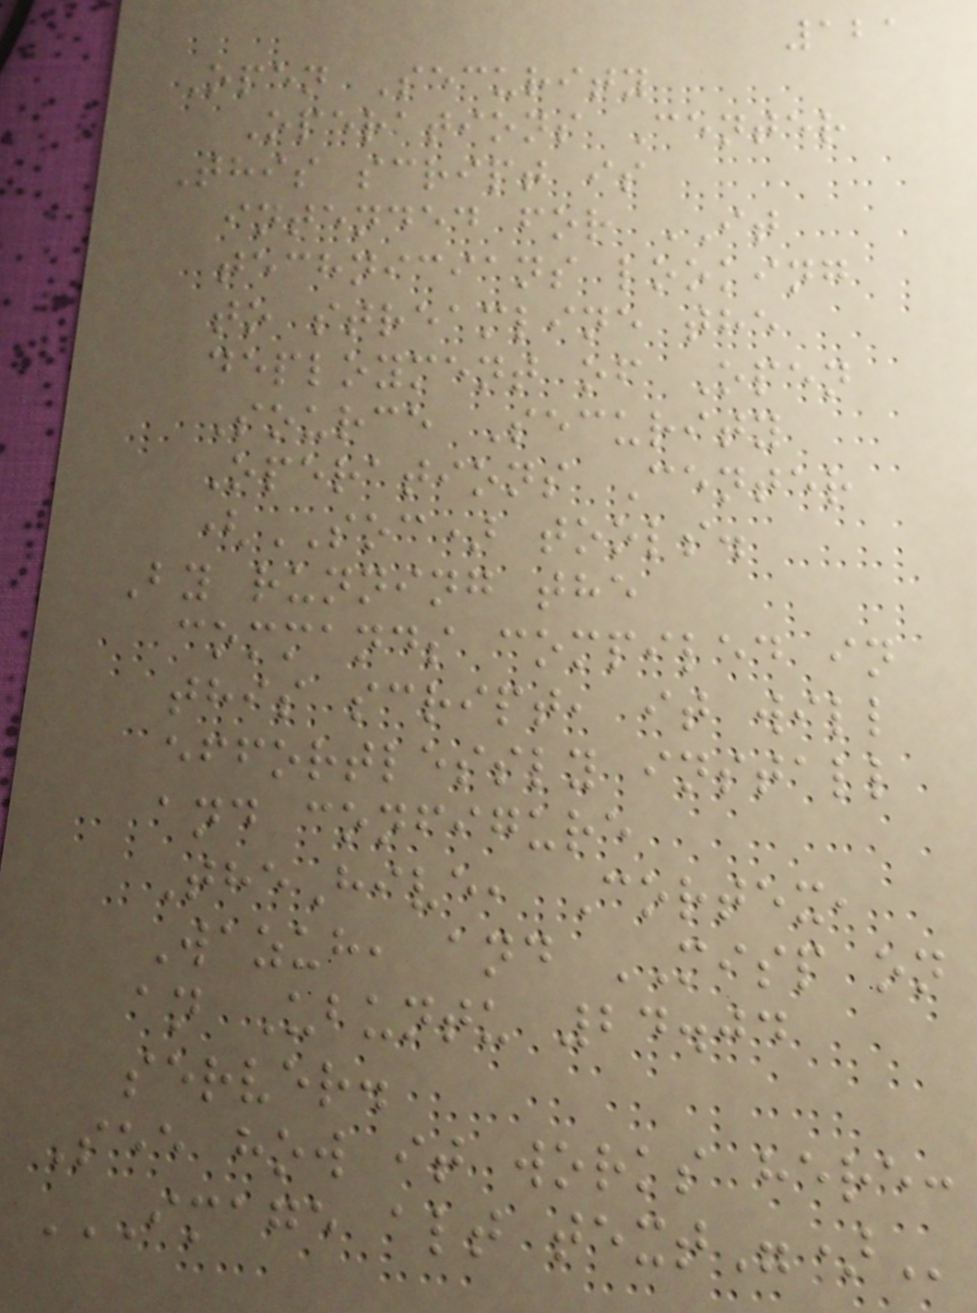121
Open Security
Operations Center
This script is
intended for IT
technicians looking
to streamline the
deployment of Open
Source Security
Operations Center
(SOC) tools.
By running the
commands compiled in
this script, it will
effortlessly install
and configure
TheHive, Cortex,
Wazuh, and MISP on
an Ubuntu 24.04
server.
See how it works here:
IMAGE ALT TEXT")
